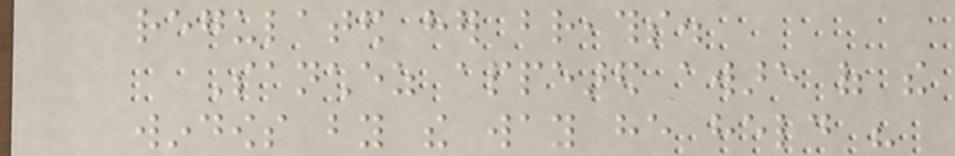regulated her breaths.
Sanchez appeared aware of the
windows by the way he held his
